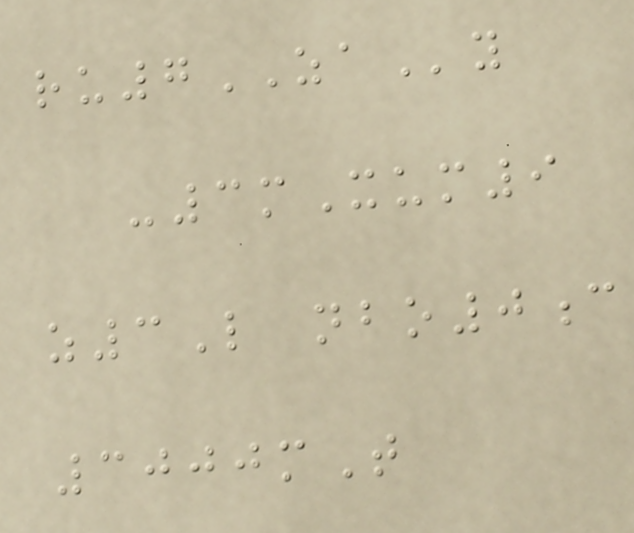ru7ZAy
-3mXum9
z3L nbo0c
3000mT
